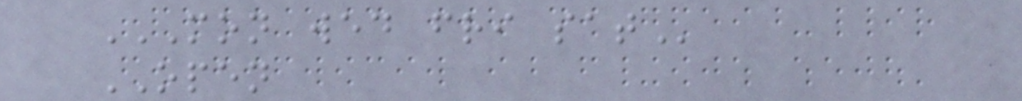MON WED FRI SAT
OPEN
